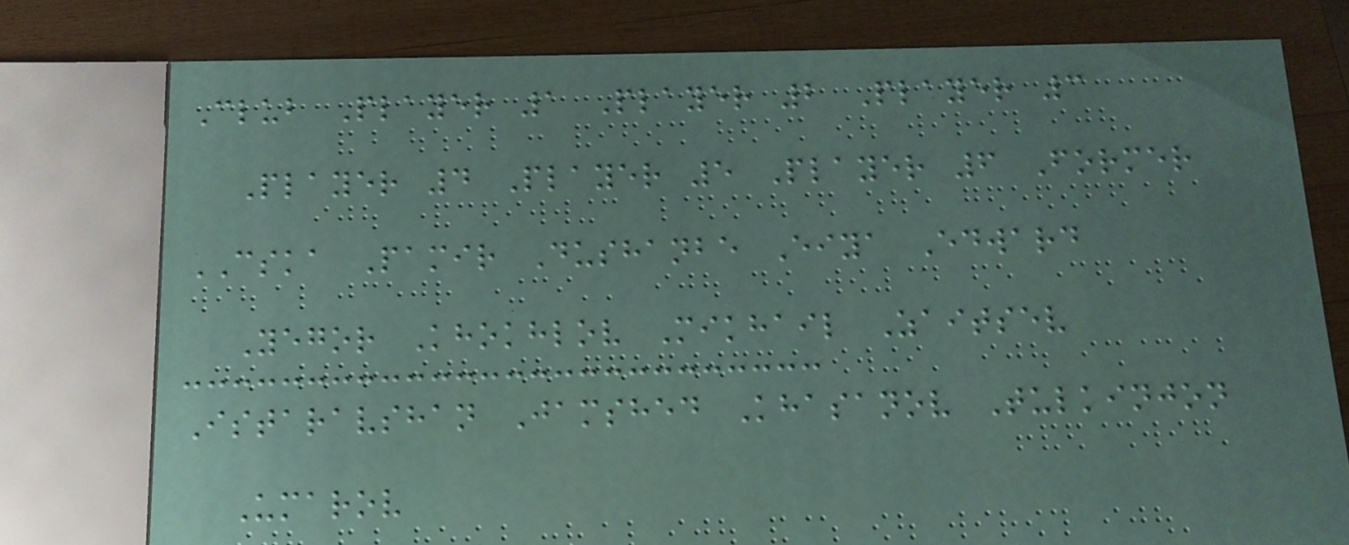Club Player 1 Player 2 Player 3
Player 4 Player 5 Player 6 Former
CSKA Pamir Dushanbe Eiya Edward
Yegor Khokhlov Mikhail Zaitsev
Istaravshan Jamshed Khasanov Tulkinjon
Umarov
